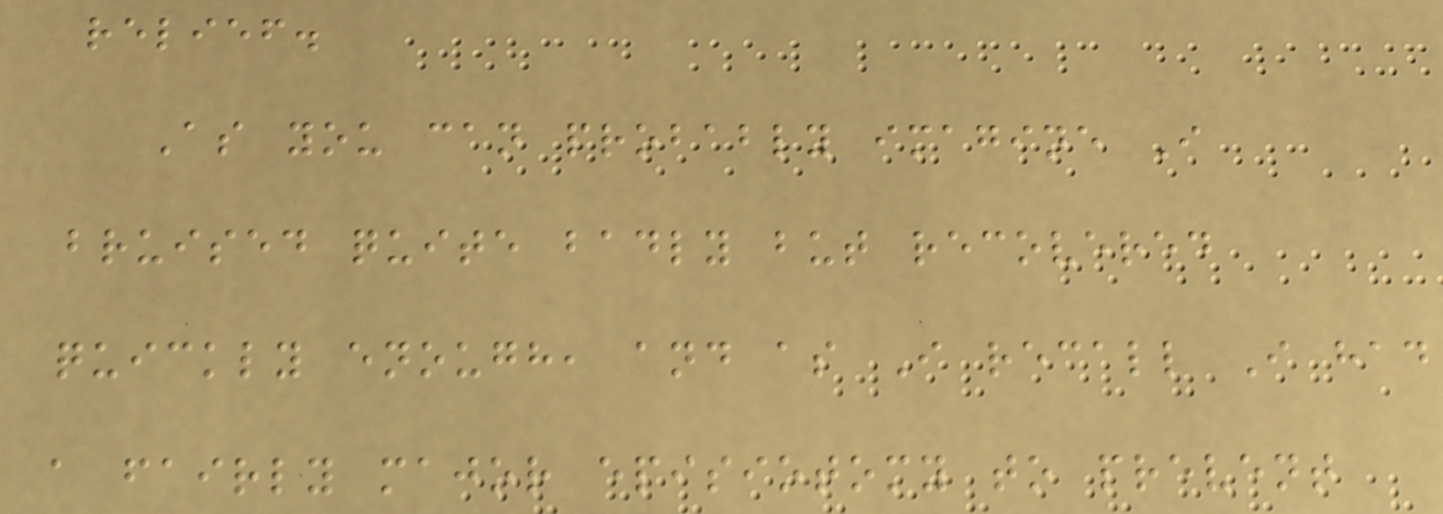relief.
As you can probably imagine I
bruised quite badly but recovered
quickly enough, and as I recall I had
a fairly major episiotomy to prevent
